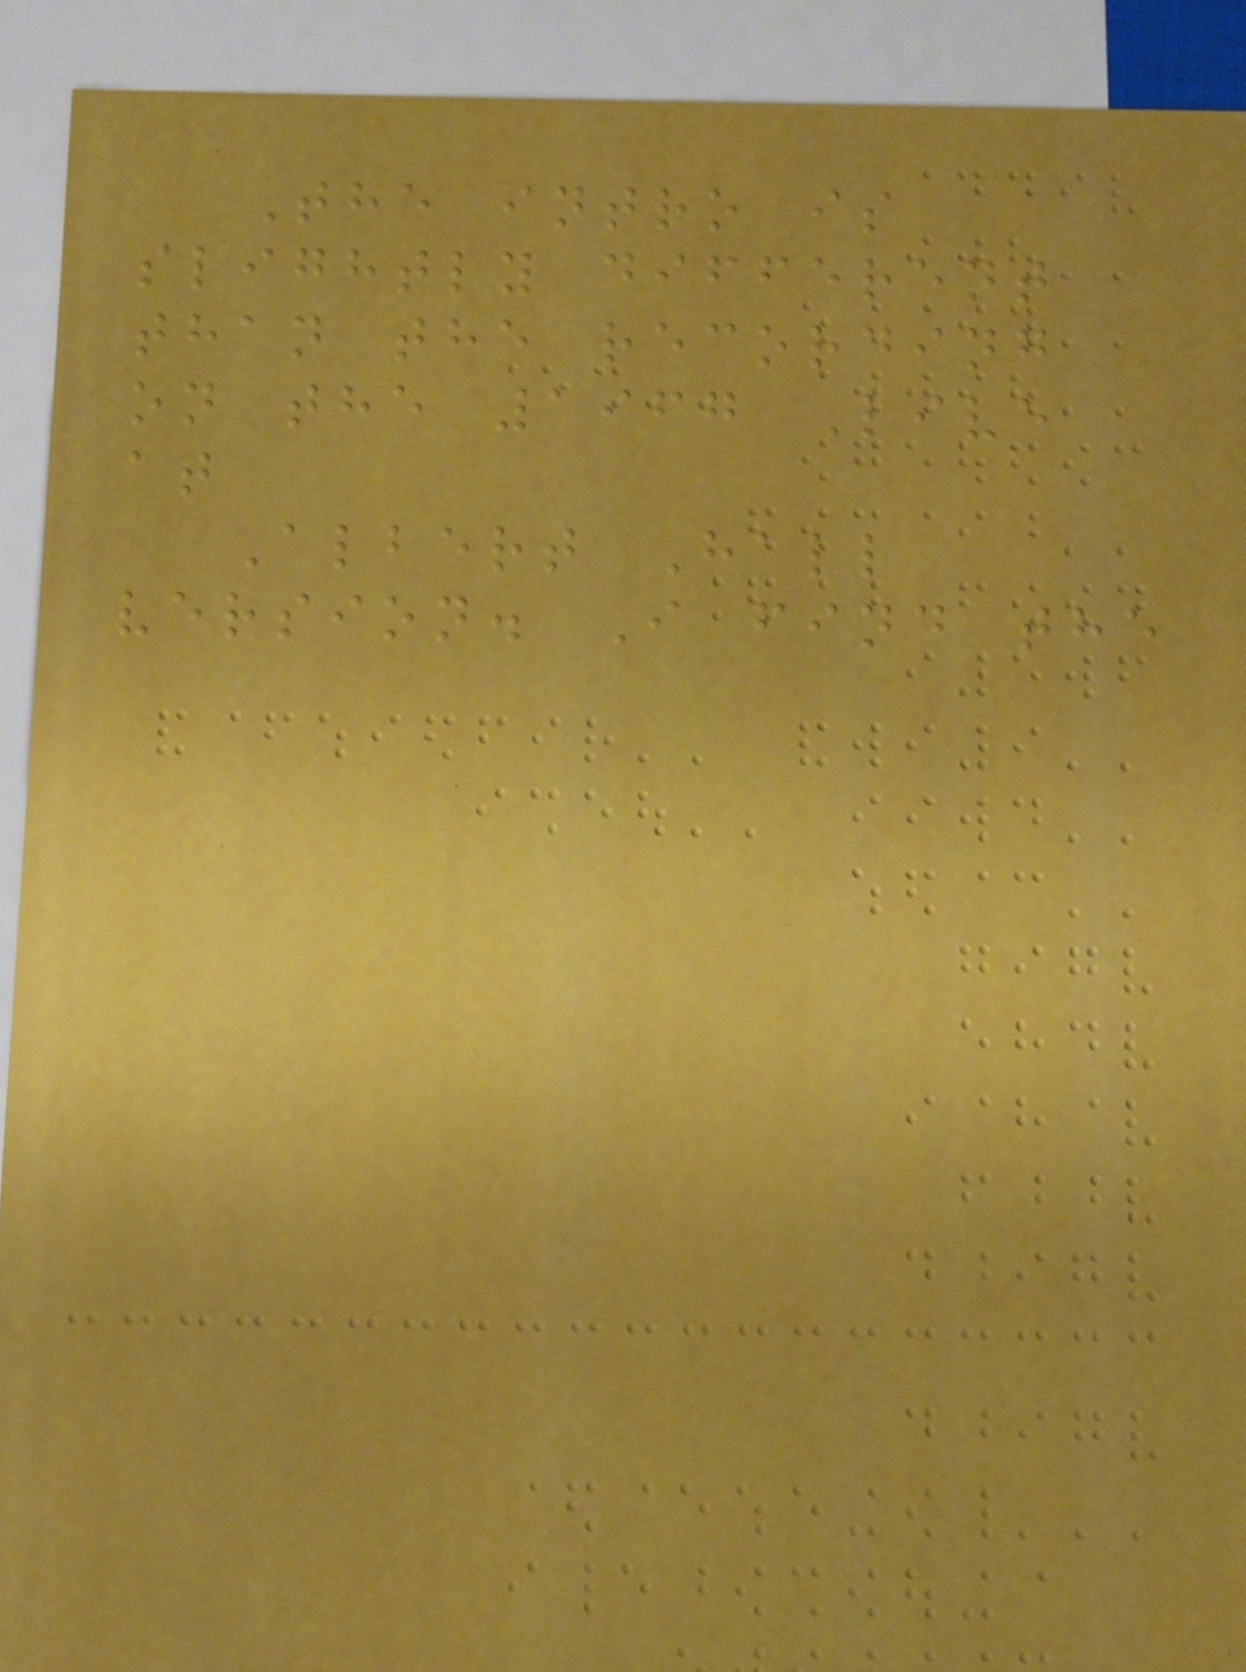The intro is
slightly different
than the recording
on the 1967 Live
at
Albert Hall
version. I find the
